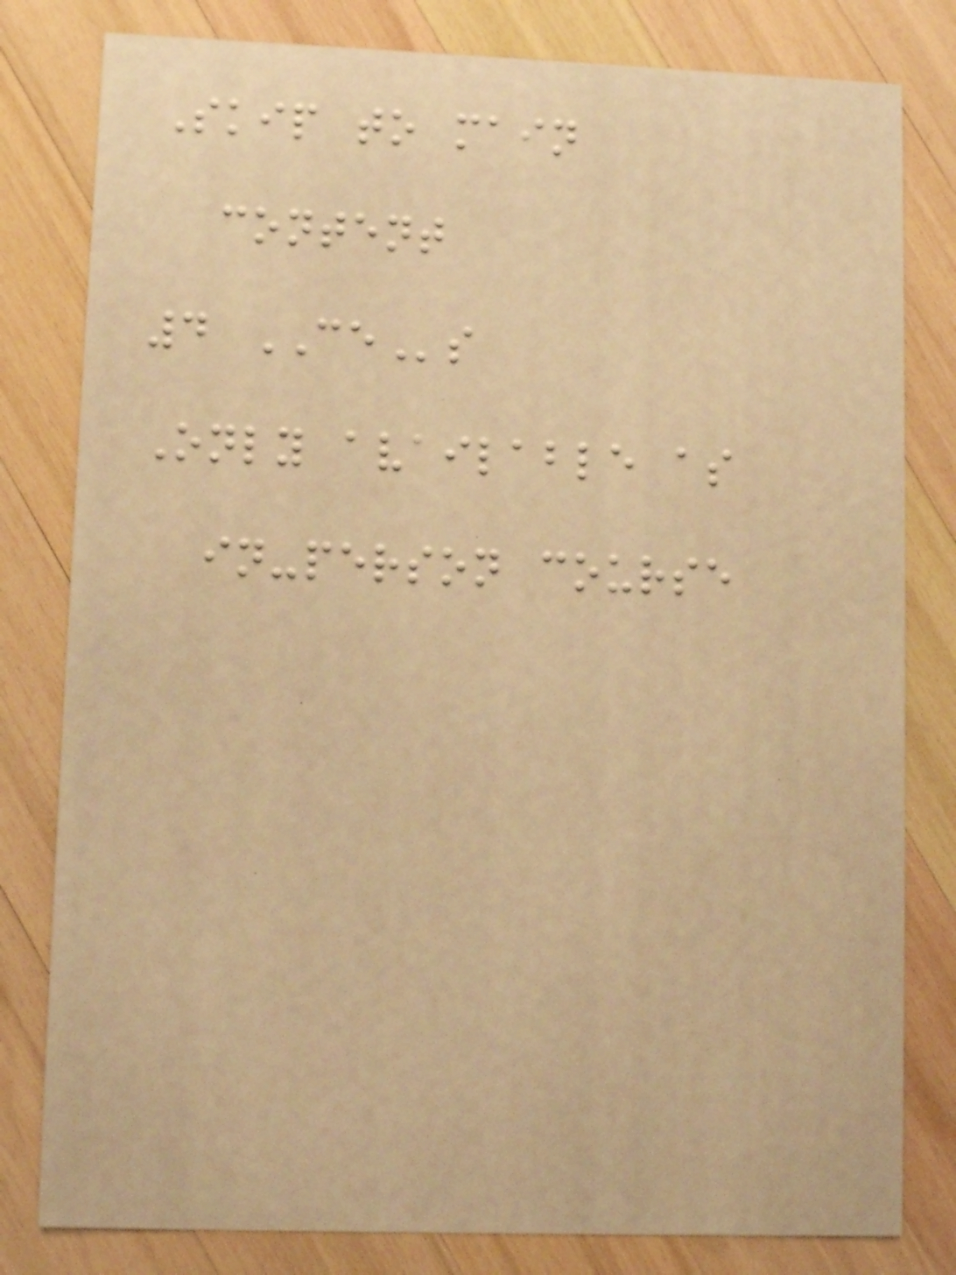Skip to main
content
4 CEs
Only available as
in-person course
